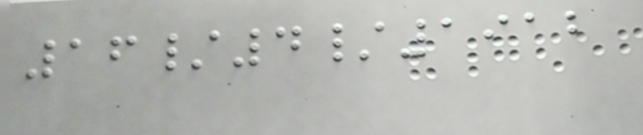16/4/1912
